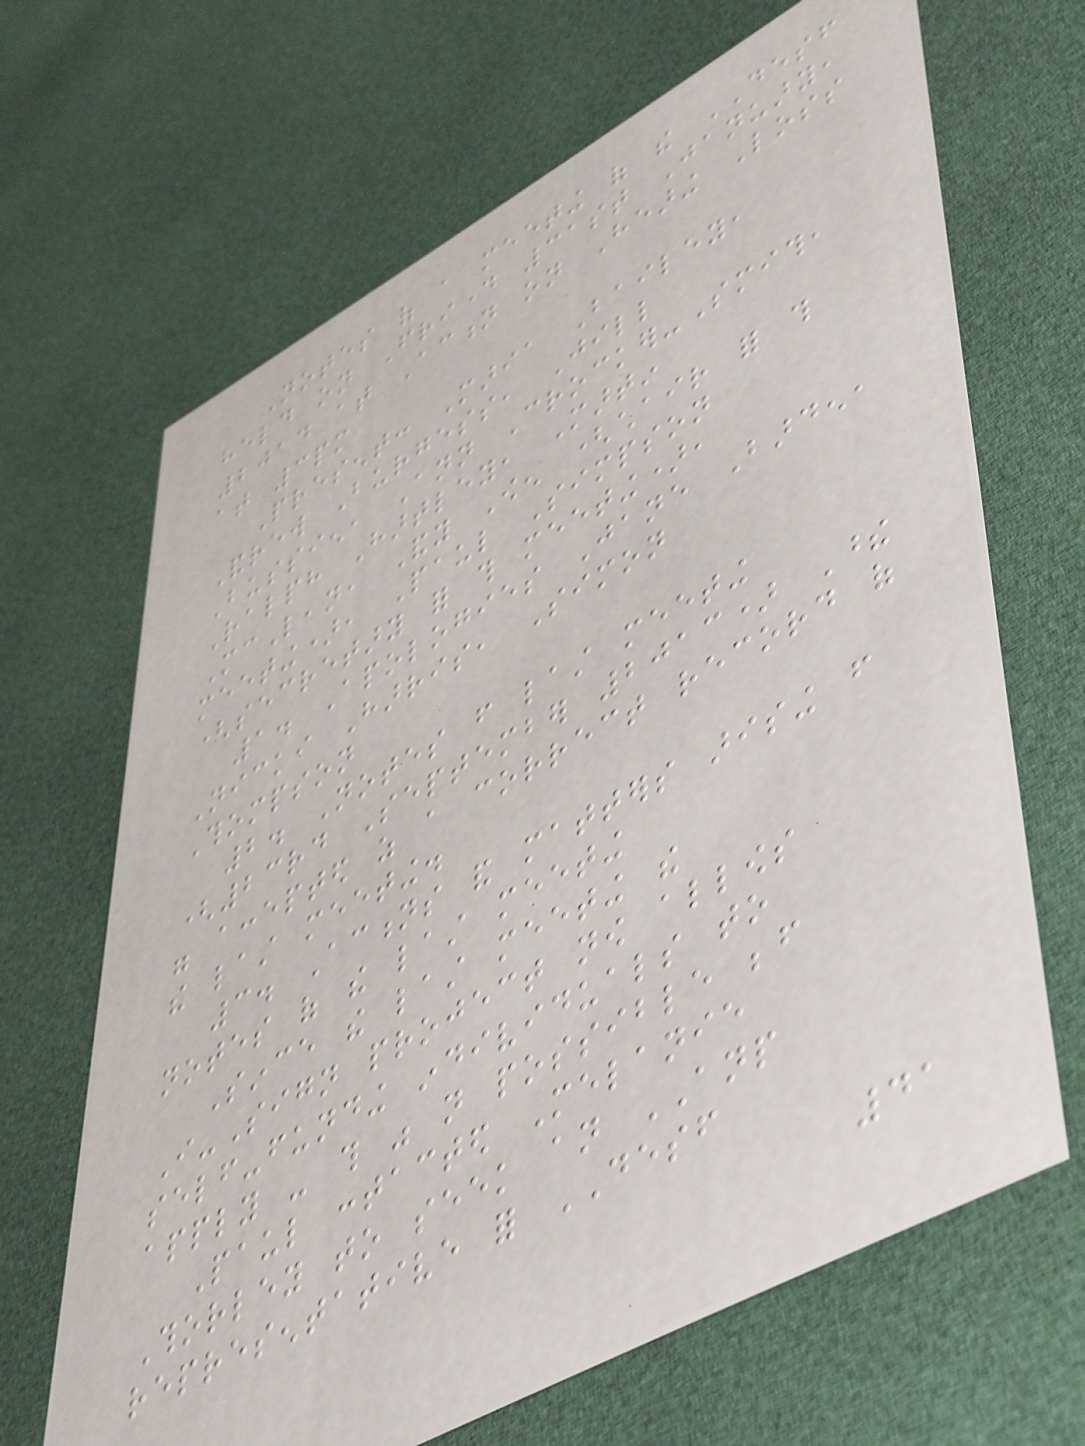Notes of a meeting of the DESF
held on Friday 31st January,
2014 at Action on Hearing Loss
at 3pm
Present: Maria Bailey,
Andrew Burgess, Jill
Bussien, Ann Crocker-Smith,
Ralph Hartley, Martin
McLean, Andy Owen (chair for this
meeting), Paul Simpson
(secretary for this meeting),
1. Apologies Jane Barden,
Nicki Harris, Simon
Thompson
2. Notes from last meeting
(23rd September 2013) These
were accepted as a correct record of
the last meeting.
3. Actions and matters arising from
notes of the last meeting
Since the last meeting the
I-Sign project now allows
self-funding individuals to
apply - this was not possible before
Paul contacted Melanie
Thorley to seek an ANP
representative for DESF
41
